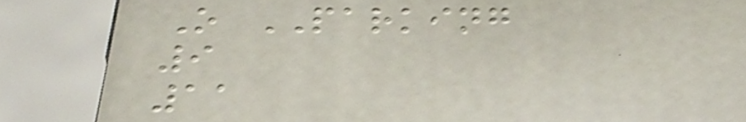O PARKING
9
11
